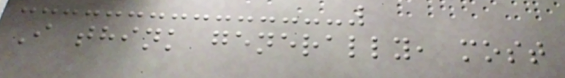I think generally, most
